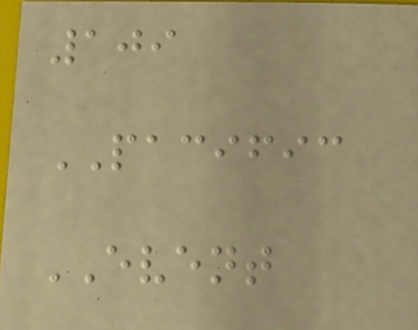109
PACIFIC
EVENT
